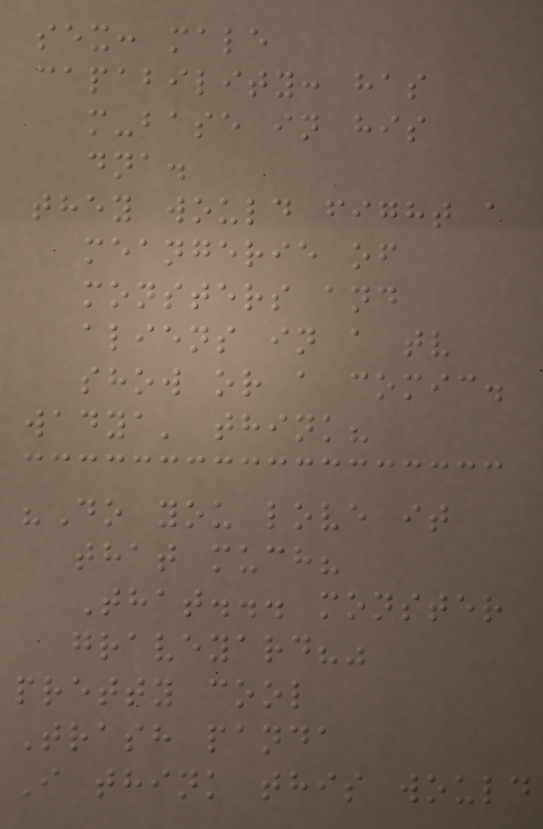sex: male
capability: has
m-base in his
dna.
they would fight a
meangerie of
monsters and
aliens in a tv
show or a comic.
wadya' think?
"Do you love it
that much?
That... monster
graveyard?"
pretty cool
Trash panda
I think this would
